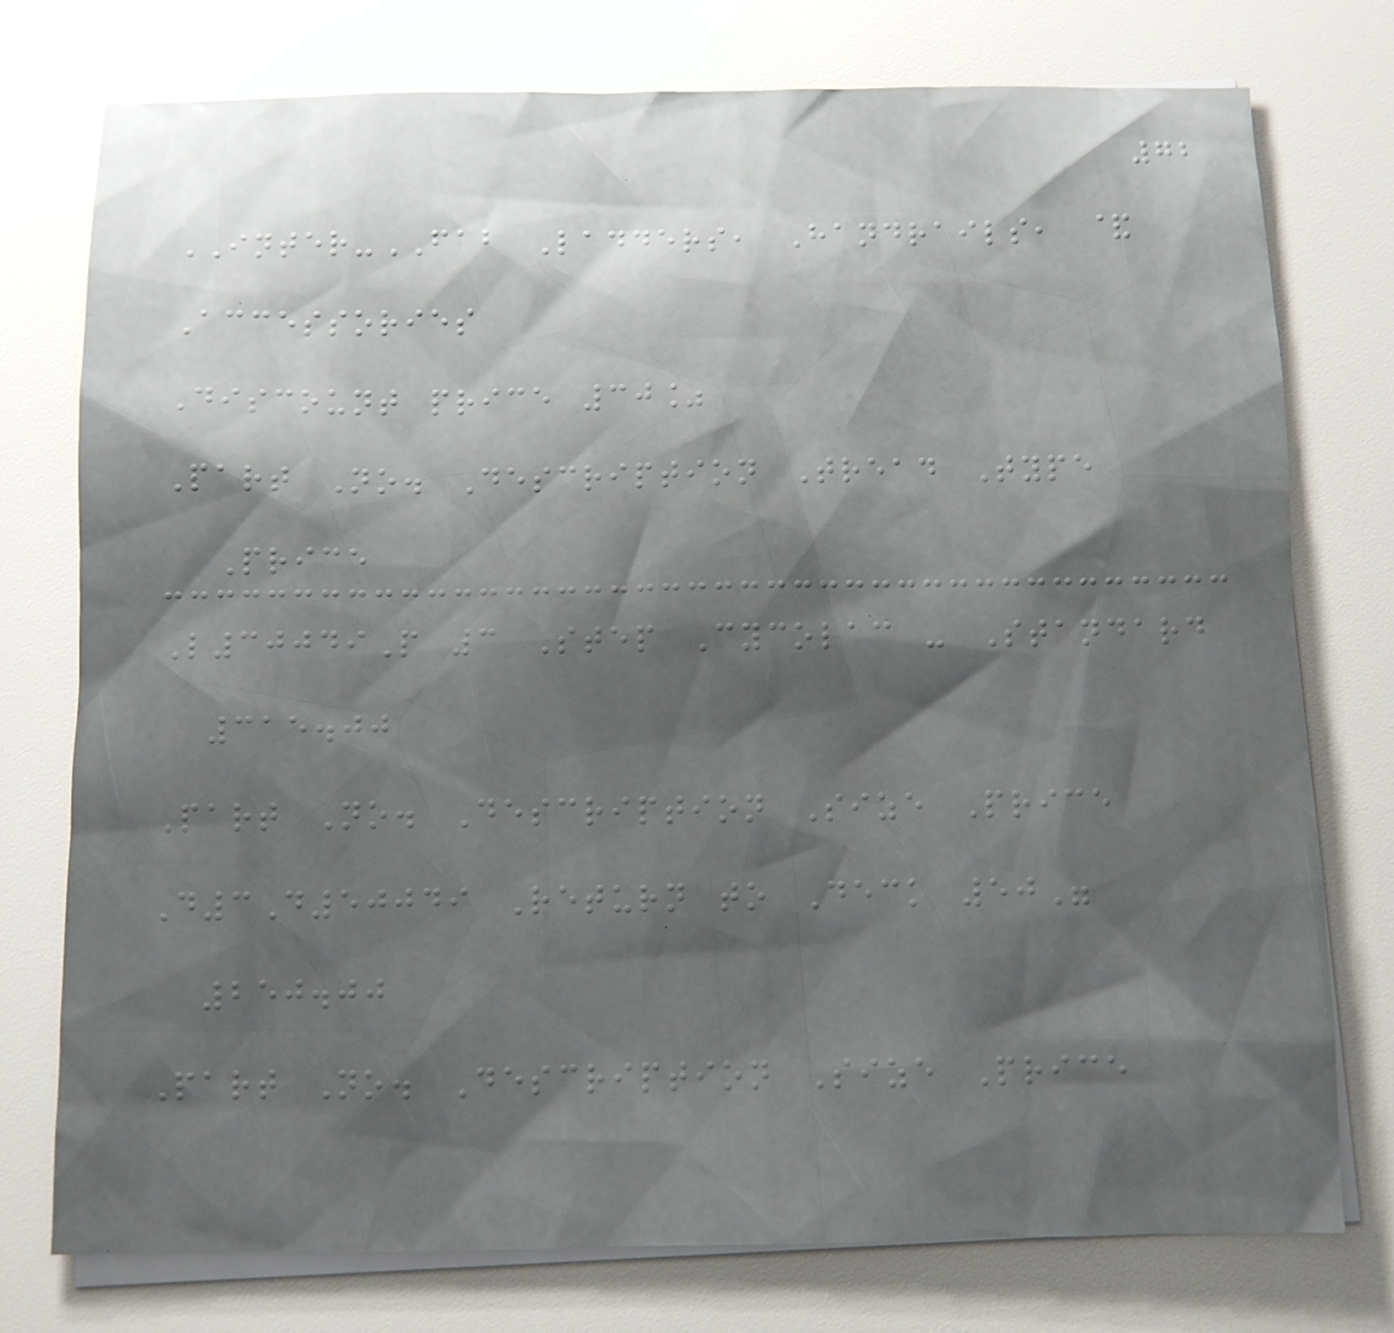72
INTER-FAB Ladders, Handrails, &
Accessories
Discount price 30%
Part No. Description Tread Type
Price
L30049P 3 Step Cycolac - Standard
315.00
Part No. Description Size Price
D3D50049 Return to Deck 50"
250.00
Part No. Description Size Price
